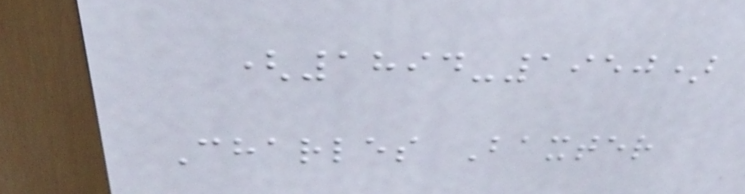(1894-1950)
Charles Baxter
